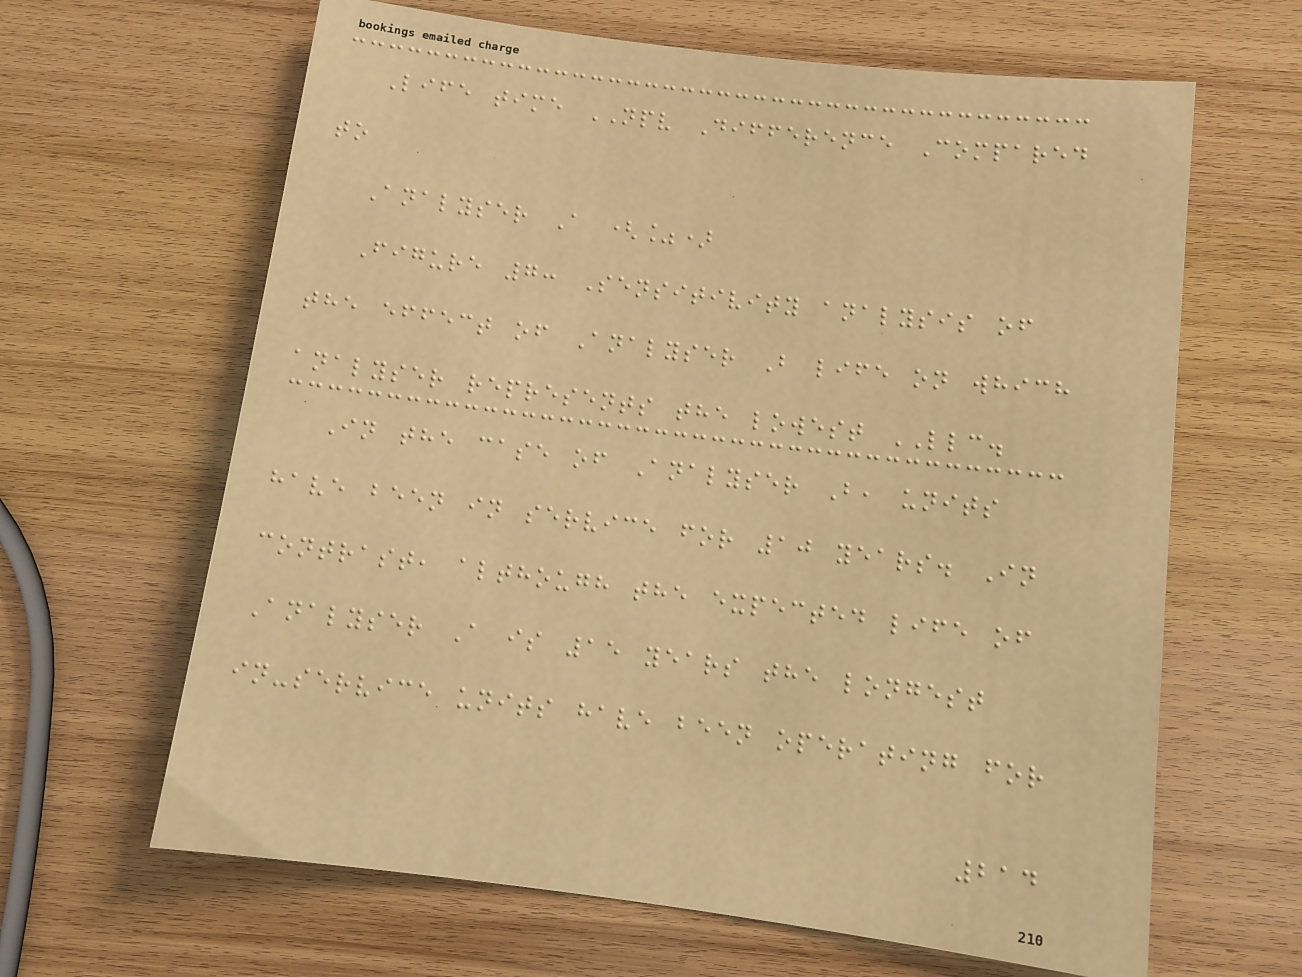Life time NPV Difference Compared
to
Analyser A (%)
Figure 7: Sensitivity analysis of
the effect of Analyser B life on which
analyser represents the lowest LLC.
In the case of Analyser B, units
have been in service for 10 years. In
contrast, although the expected life of
Analyser A is 15 years the longest
in-service units have been operating for
214
